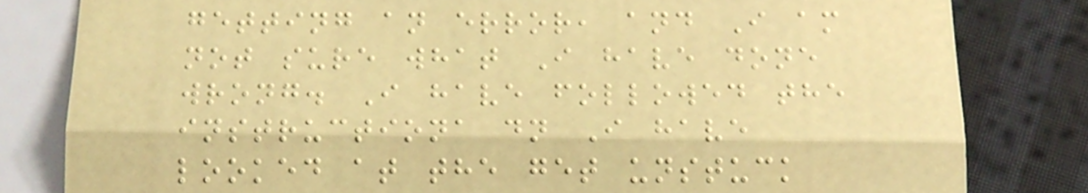getting an error, and I am
not sure what I have done
wrong. I have followed the
instructiona dn I have
looked at the get unstuck
